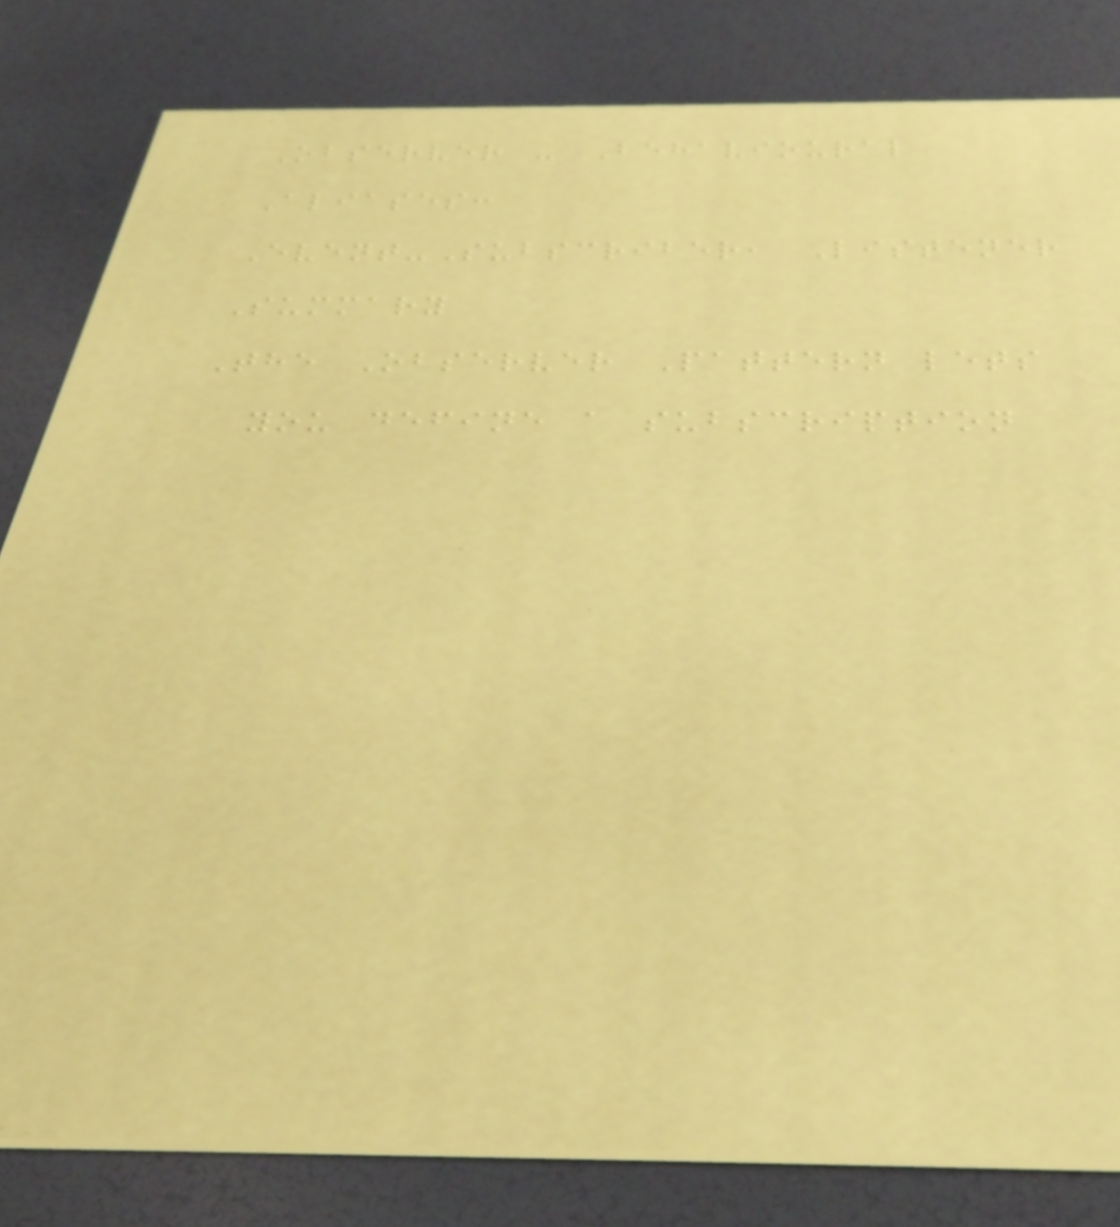Observer - Behavioural
Aliases:
Event-Subscriber, Listener
Summary
The Observer Pattern lets
you define a subscription
